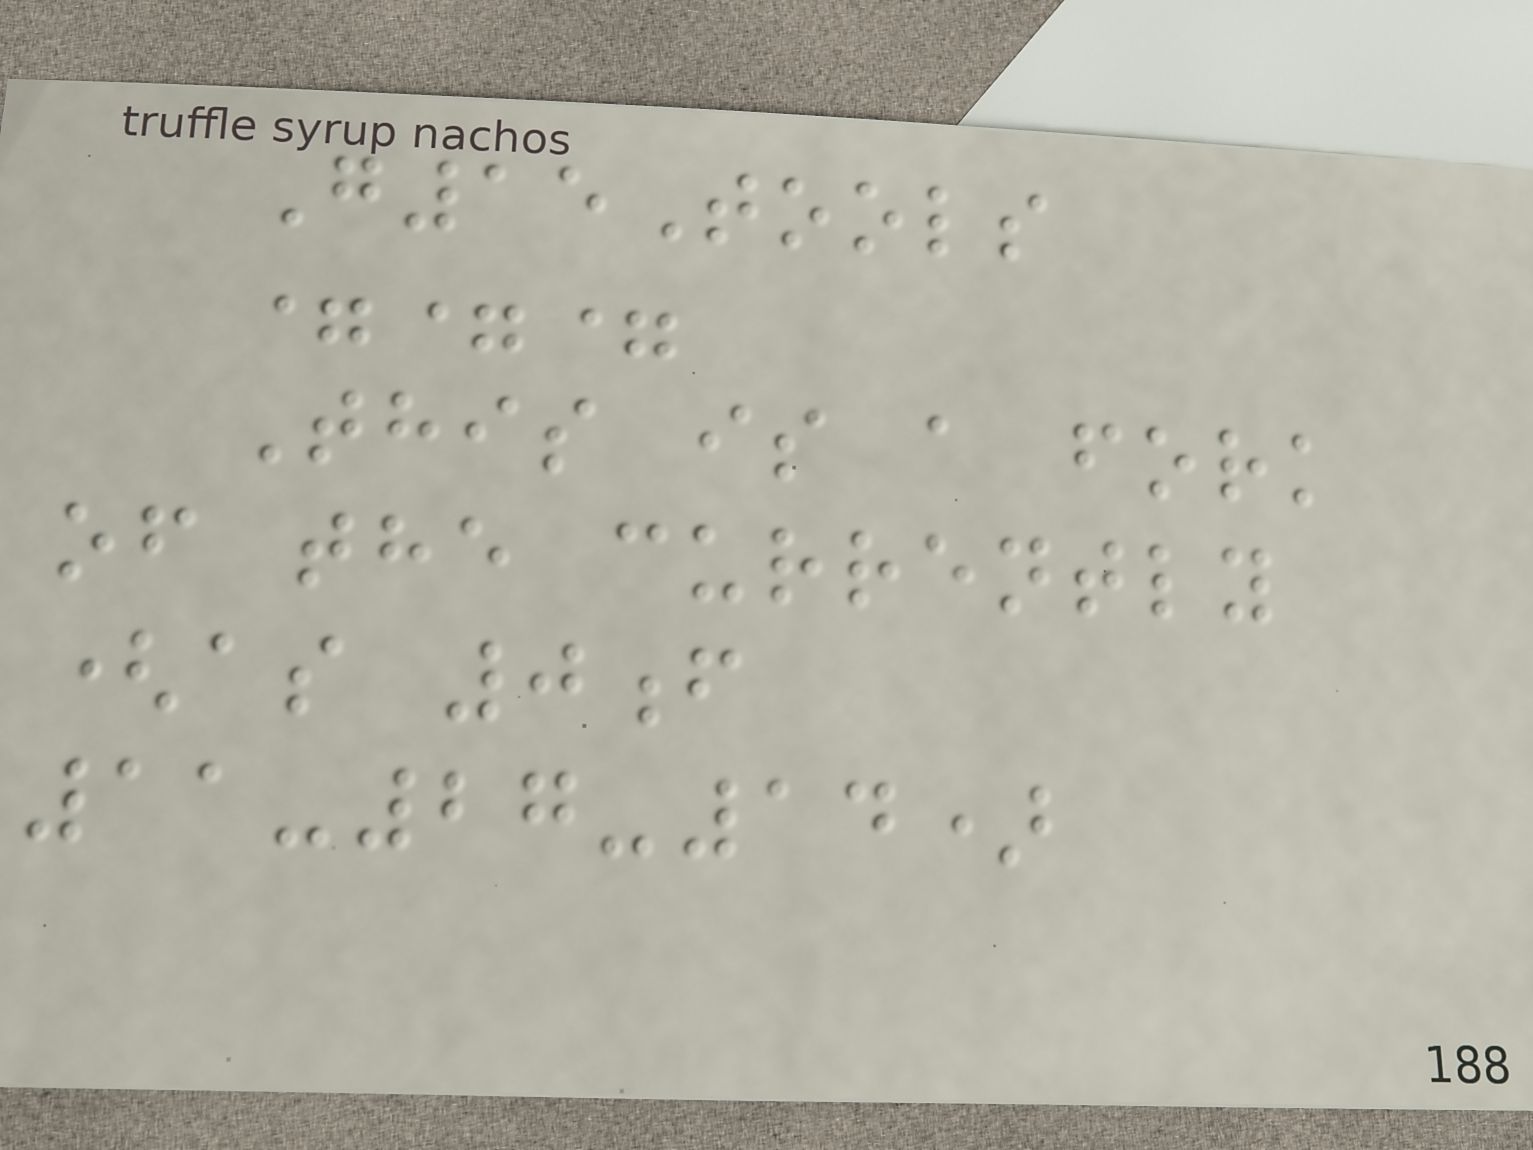G15Tools
===
This is a fork
of the currently
(as 0f
11-27-14)
